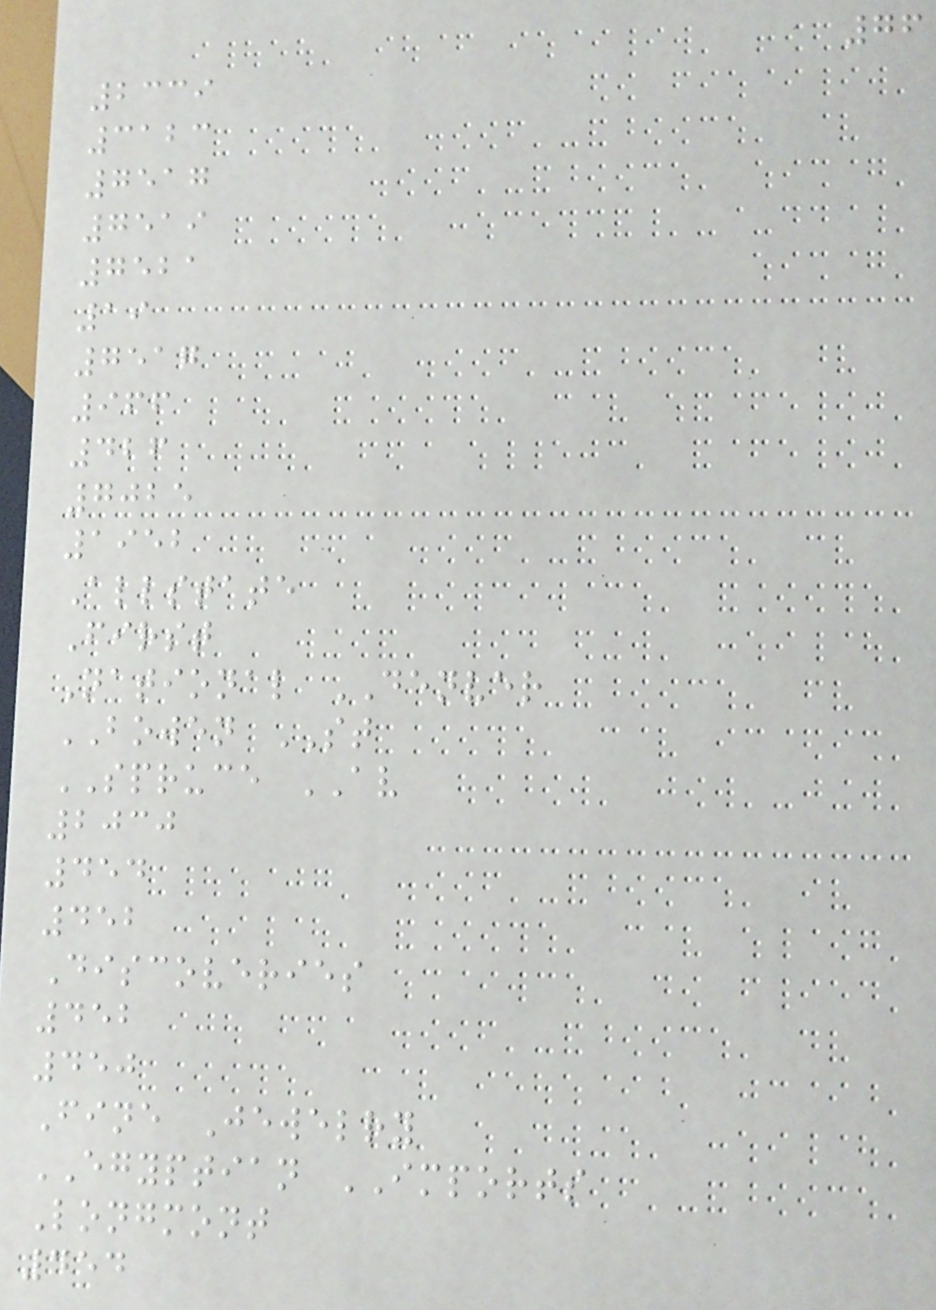76
2339
3123
7517
7519
7521
19
7517
966
426
7025
1952
Allstate
First
National DENVER
BOWEN ST
SPRUCE AV
2030
454
452
Discoveries
452
450
Fine Jewelry
EGYPTIAN IMPORTS
Longmont
454
